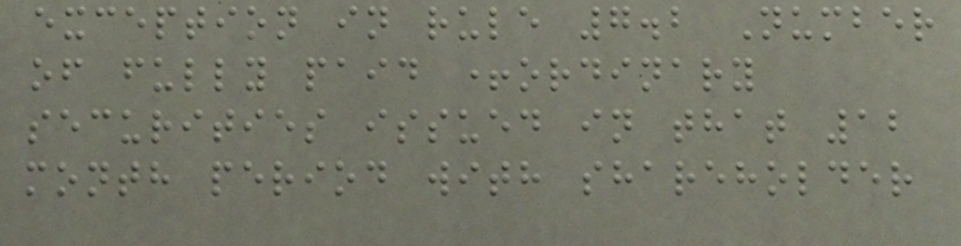exception in rule 7.2 Number
of fully paid +ordinary
securities issued in that 12
month period with shareholder
